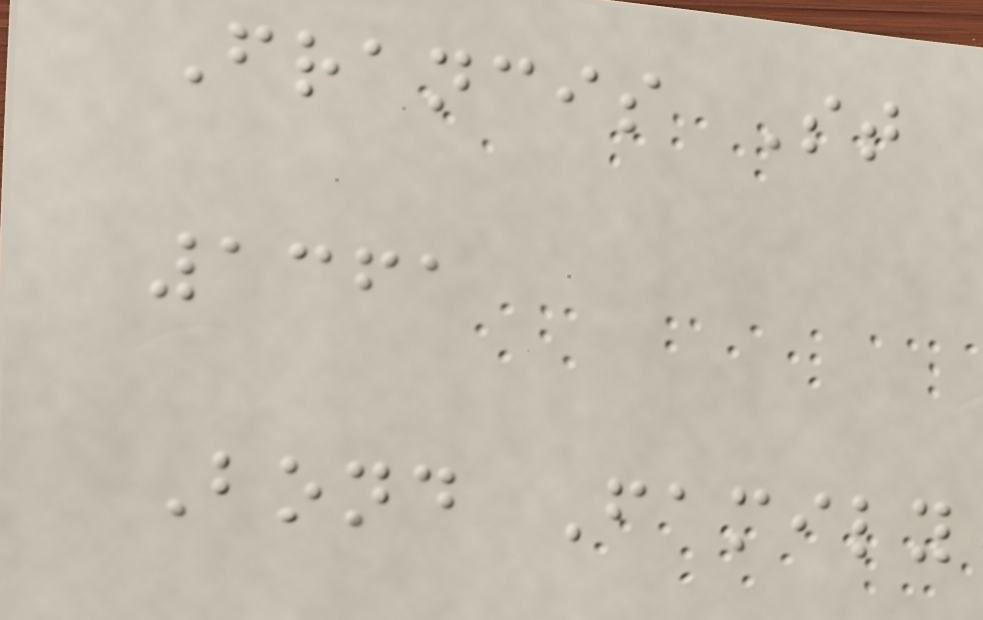Francis St
1361
Bond Family
